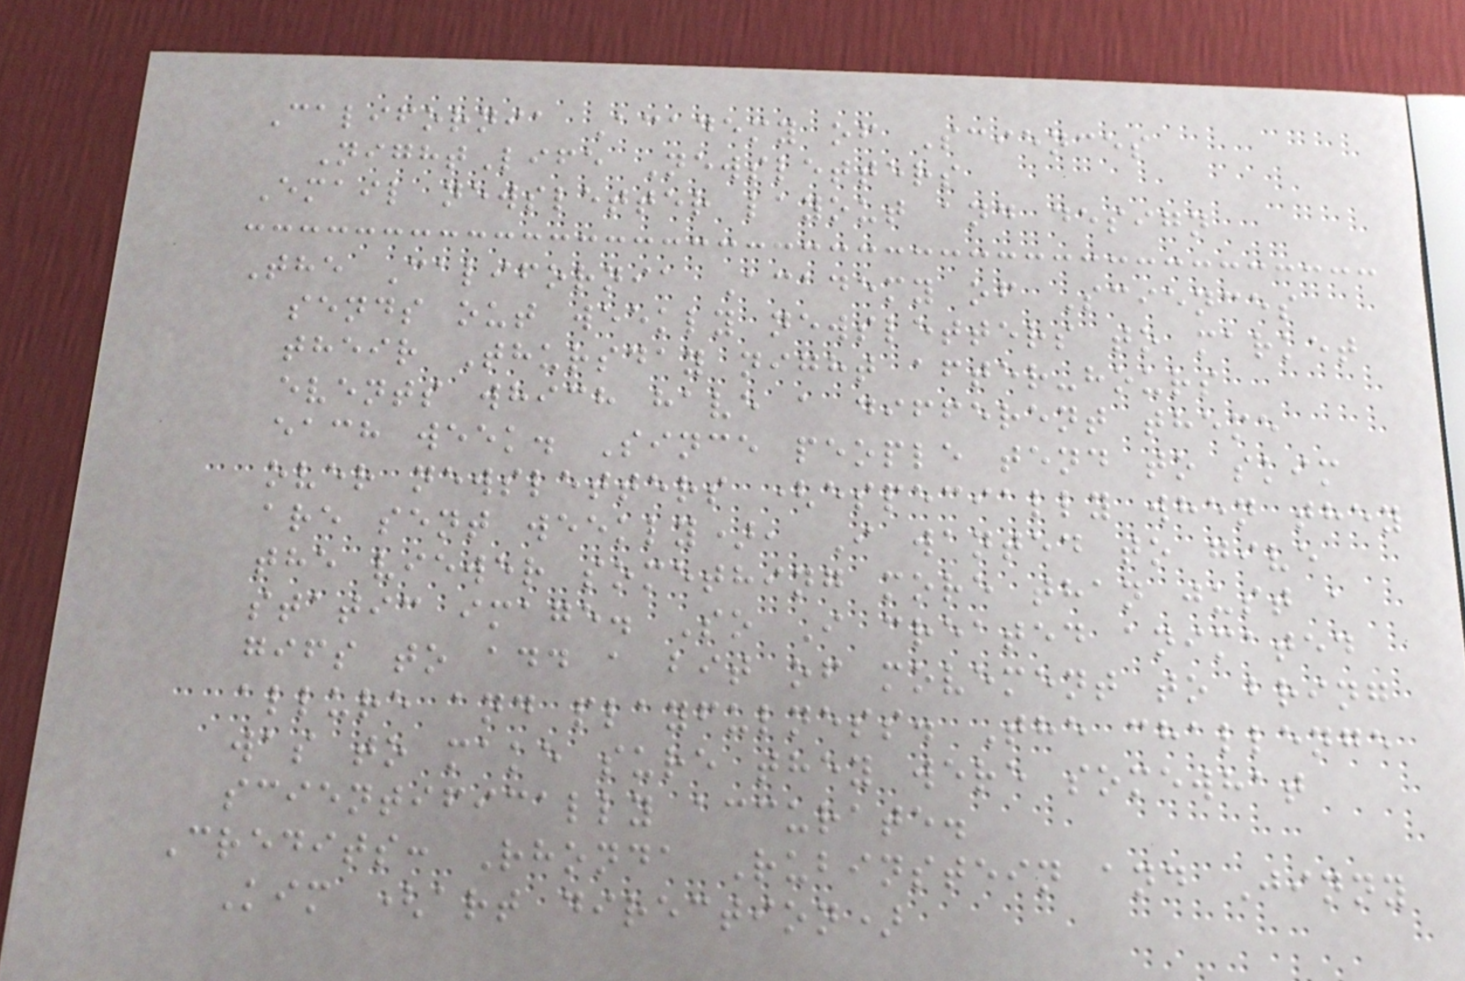California Academy of Sciences
NightLife Newsletters
Email newsletter layout and design
The California Academy of Sciences
sends out weekly newsletters to market
their Thursday night after-hours
events which have a different theme
each week. Since people tend to skim
over newsletters (especially when they
are sent weekly), I wanted to give
the viewer something more than just a
static image. So I created animated
gifs to add a bit of movement to bring
allure and playfulness. The challenge
was to make sure they were somewhat
scientifically accurate.
Credits: Rhonda Rubinstein and Jinny
Kim (art direction)
